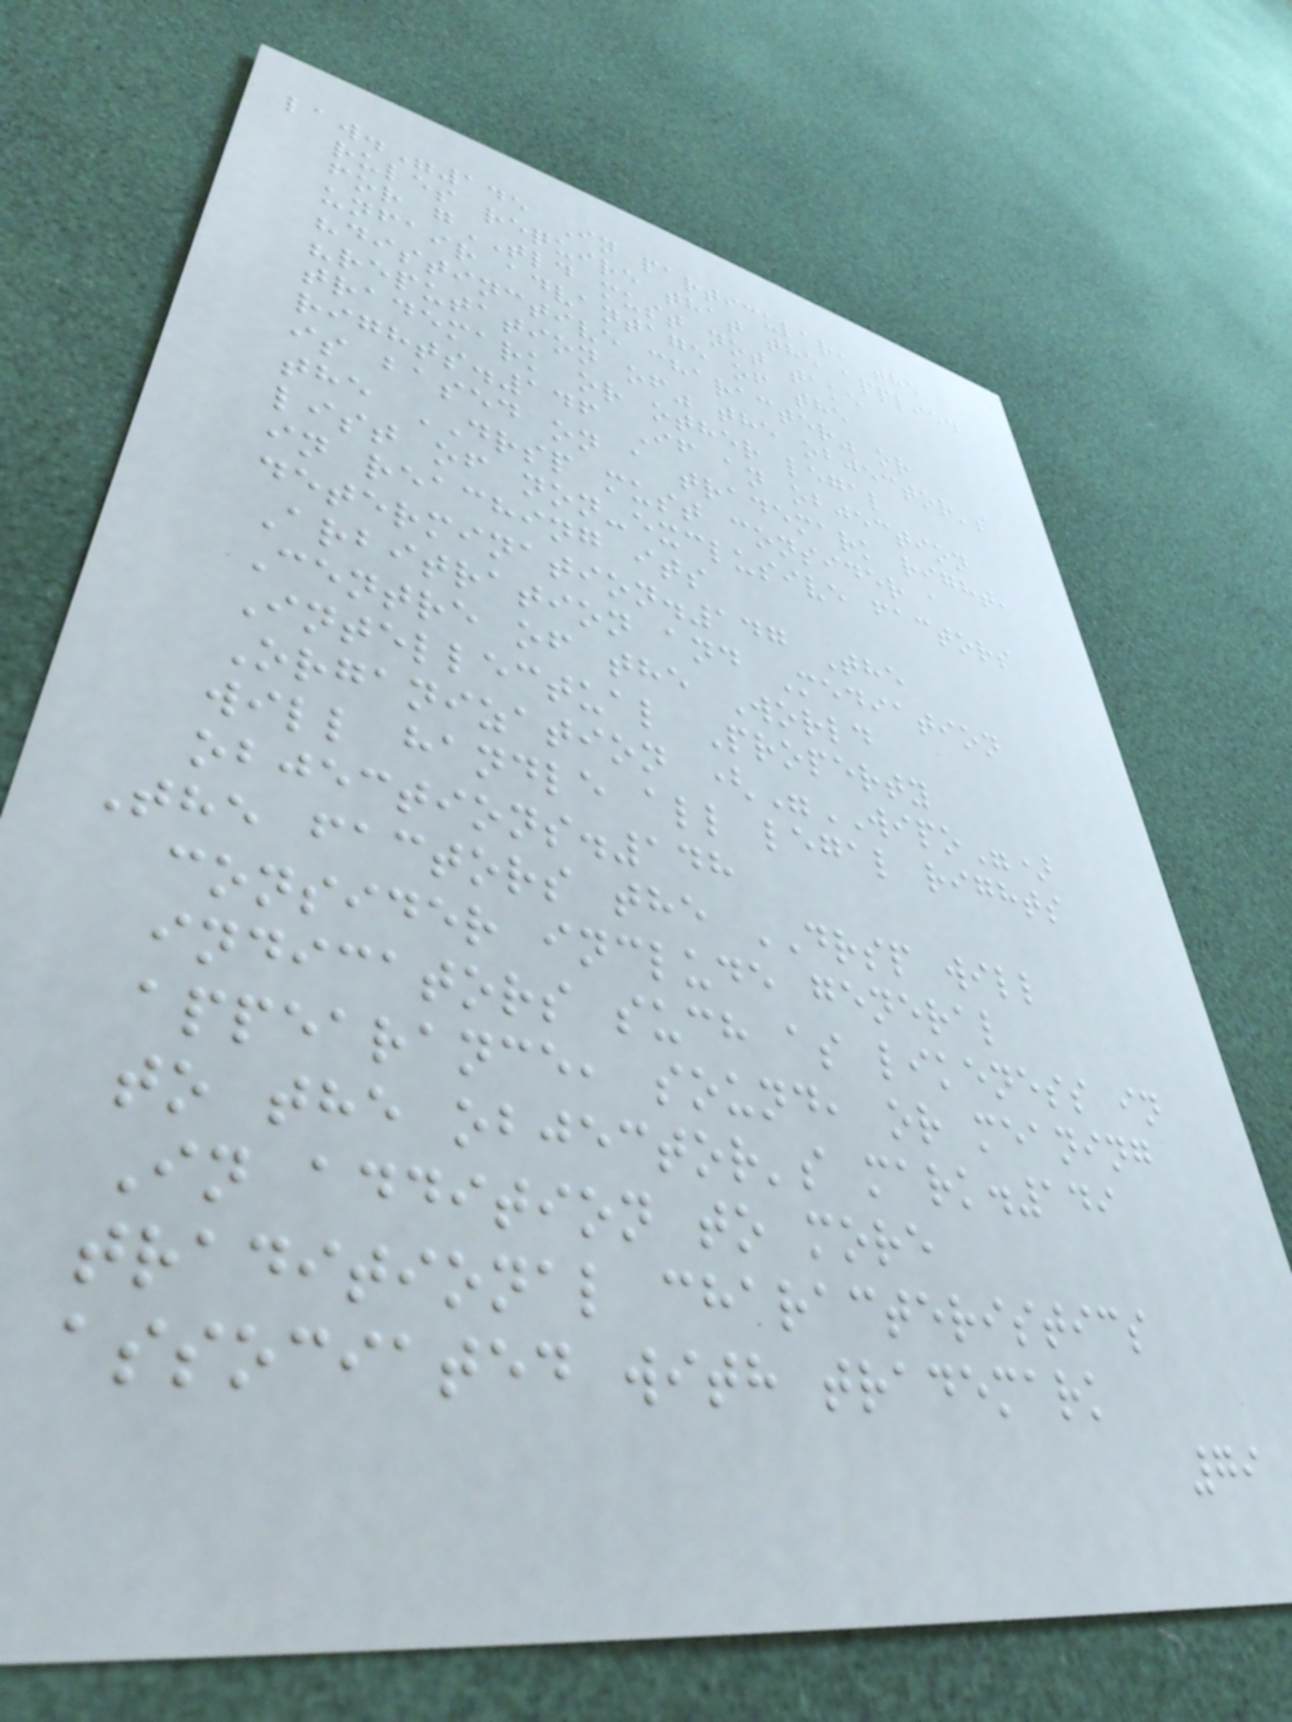law."145 In particular, the
rules require that the applied
for gTLD must not take
unfair advantage of the
"distinctive character" or
"reputation of" the objector's
trademark or other legal
rights.146 If an objection
is based on a trademark right,
the DRSP must consider a
list of non-exclusive factors
in reaching its
determination.147 The
Arbitration and Mediation
Centre of the World
Intellectual Property
Organization ("WIPO")
will handle all legal rights
objections.148
The factors the DRSP will
consider include general
indicators such as likeness in
appearance, sound, or meaning
to the objector's mark.149
In addition to more
traditional characteristics
associated with trademark
79
